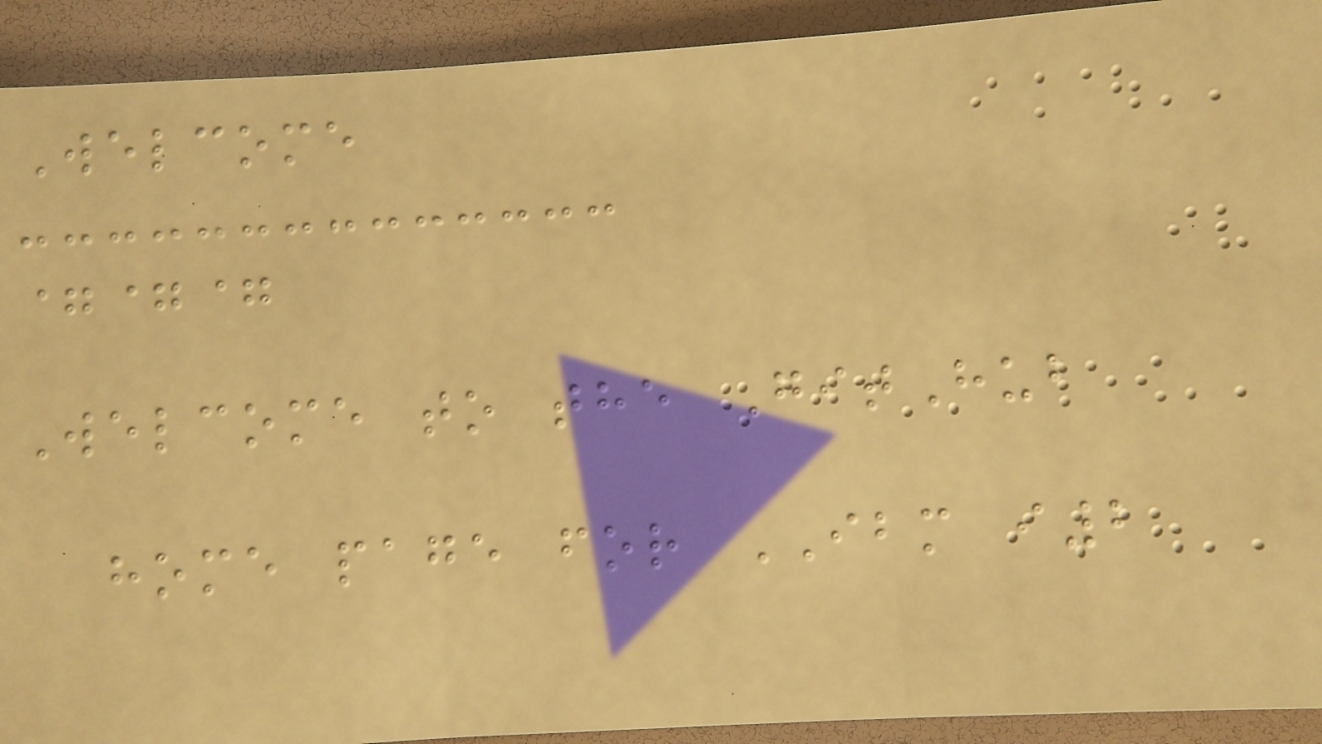Welcome
===
Welcome to the GitHub
home page for IBM i2
